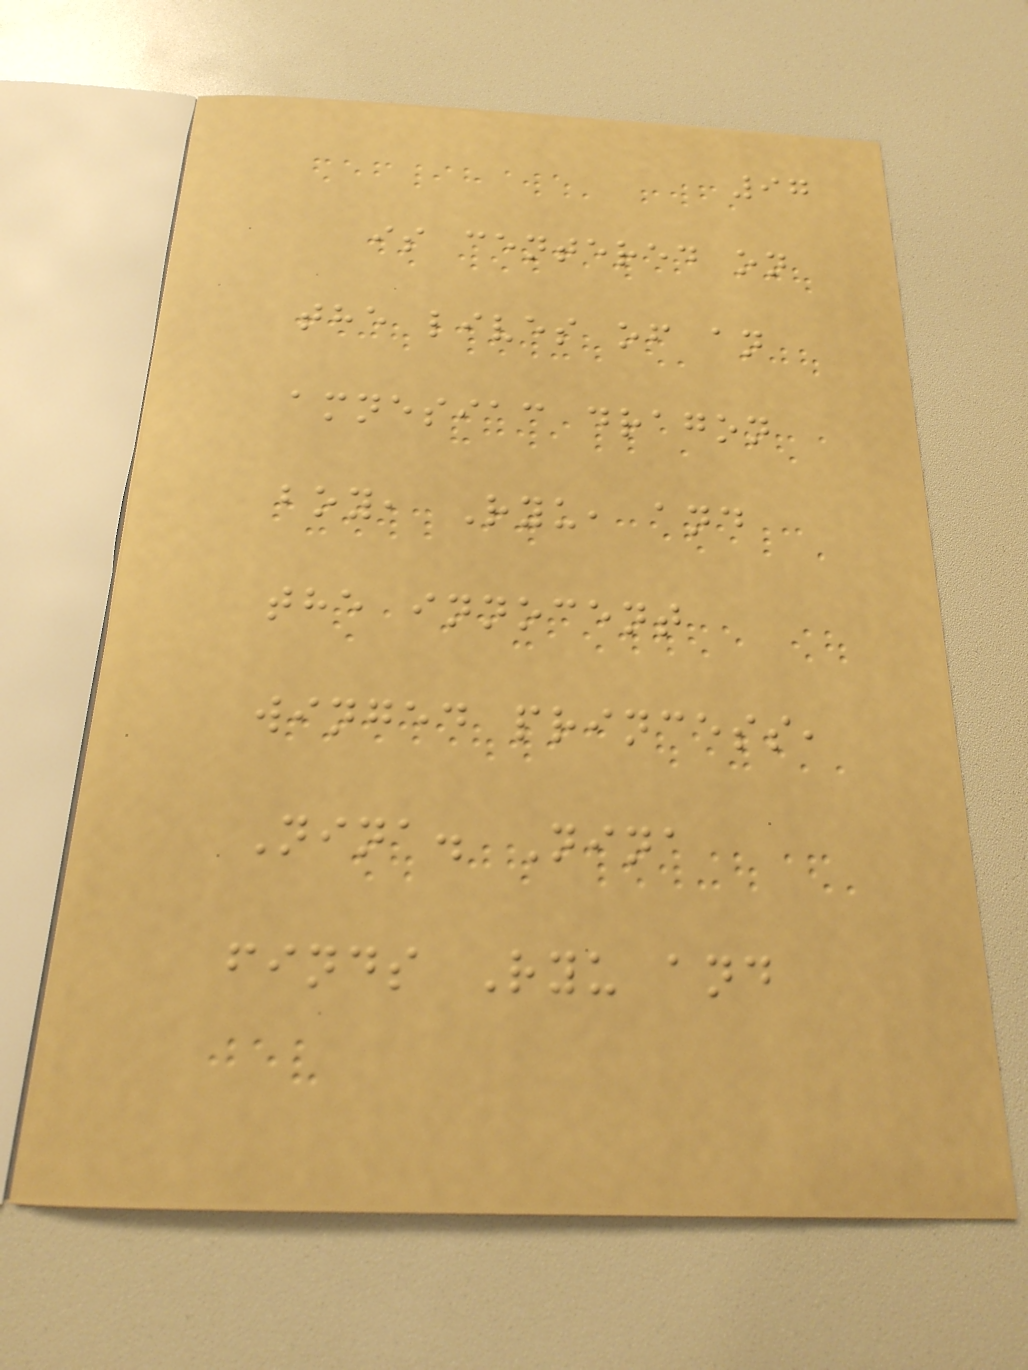97
is centered on
the lives of an
amnesiac dragon
boy, Ryu, and
the innocent
winged princess,
Nina. Nina
finds Ryu and
